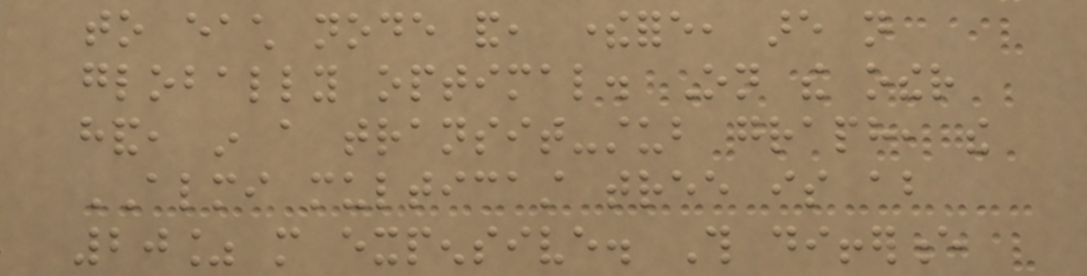to each node and, therefore, are not
globally optimal. On the other
hand, in a transit-stub graph, the
ALMI multicast tree is about
20% more expensive. This difference
